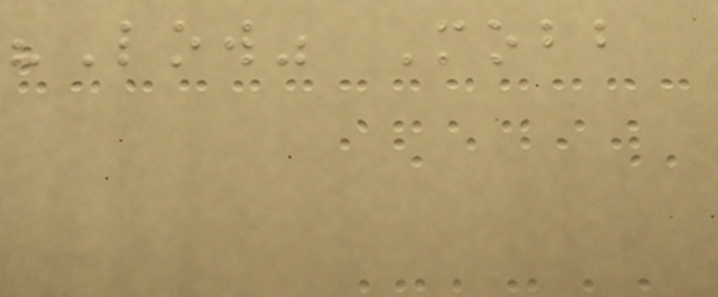"Low" Mobb
